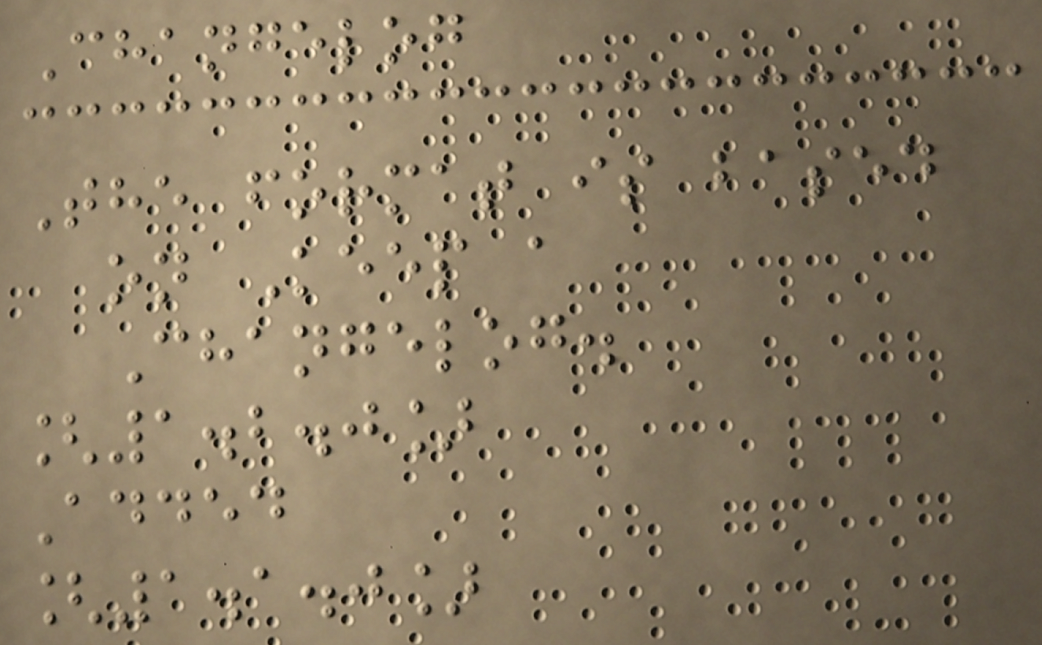Changelog
The format is based
on Keep a
Changelog.
[1.2.0]
Added
[1.1.0]
